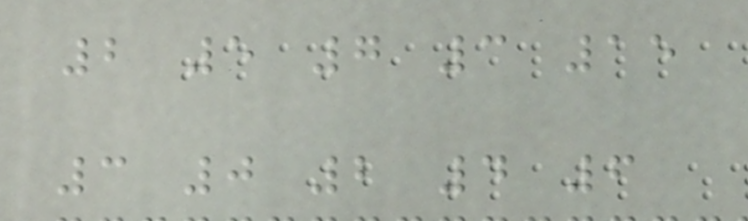2 5 7 3 15
3 0 2 4 6
